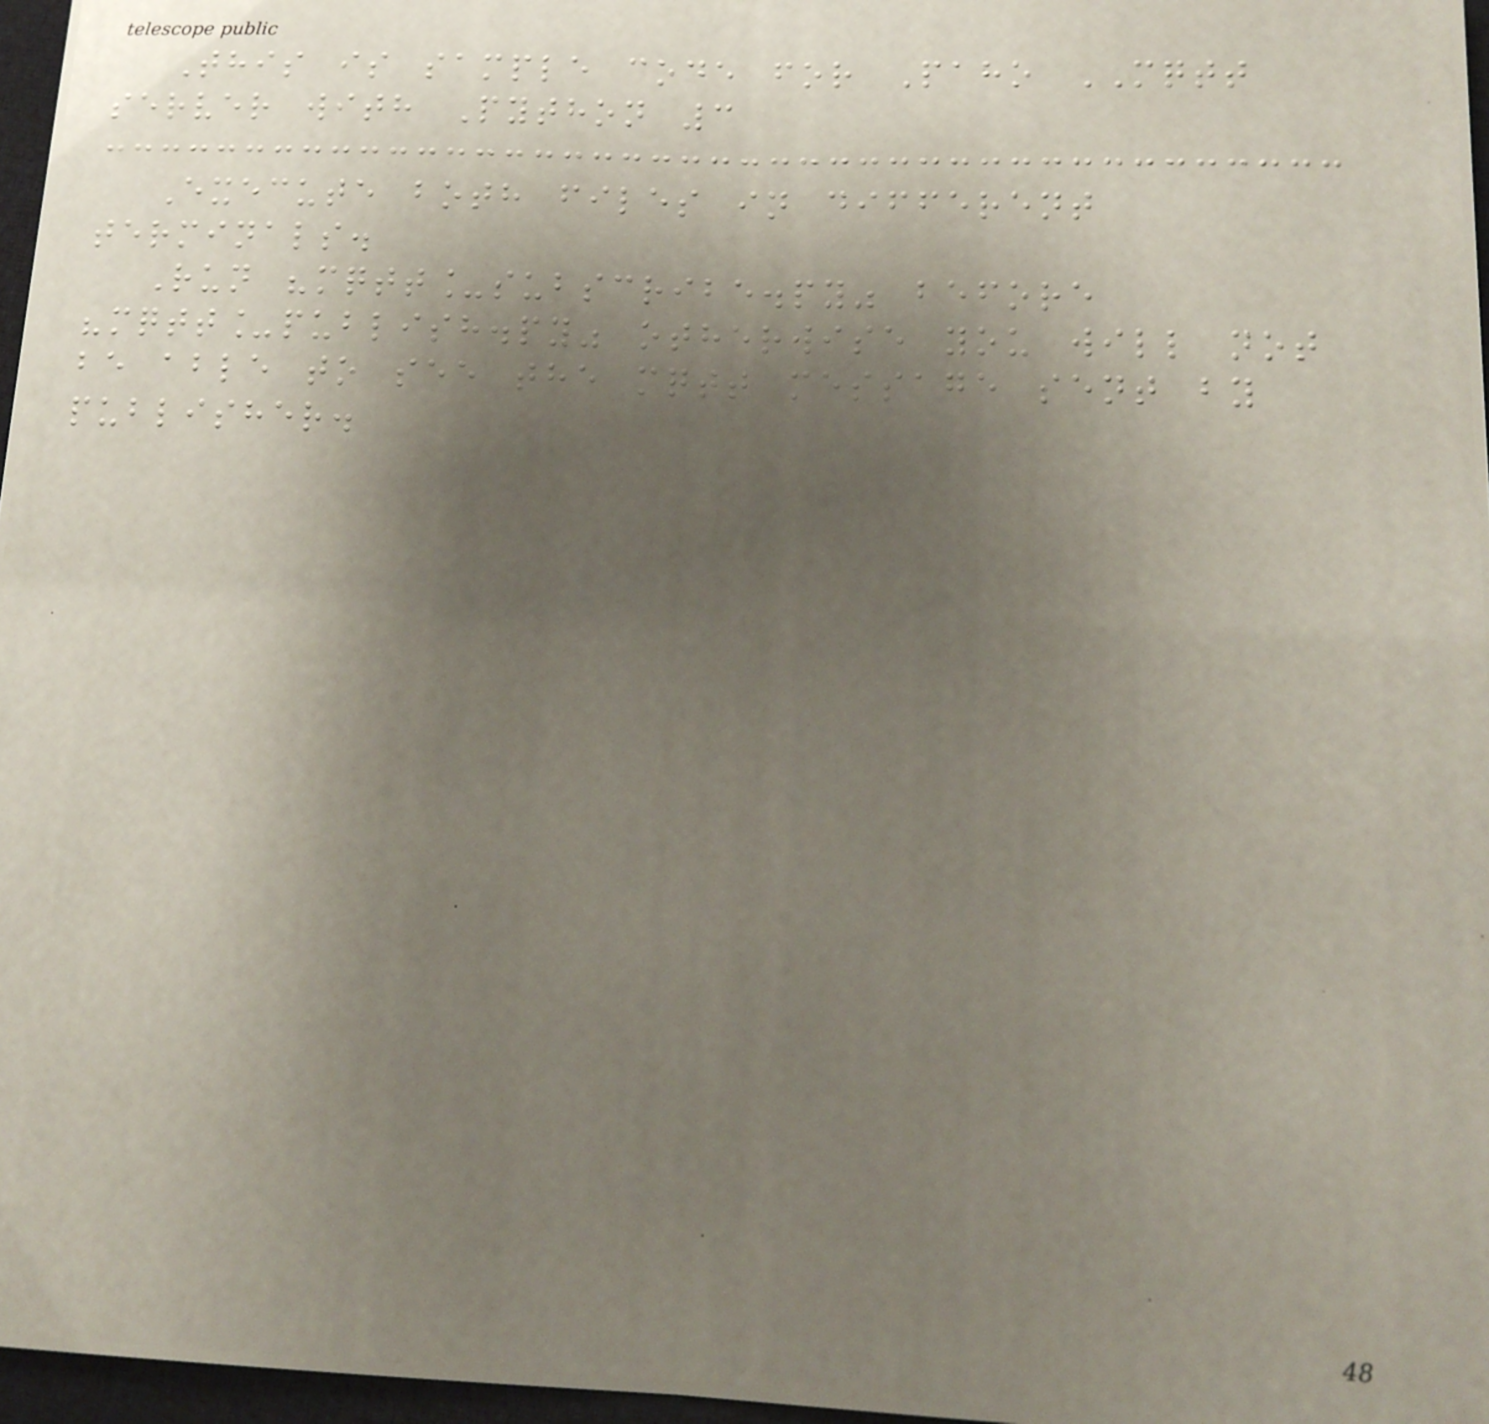This is sample code for Paho MQTT
server with Python 3
Execute both files in different
terminals.
Run "mqtt_subscribe.py" before
"mqtt_publish.py" otherwise you will not
be able to see the mqtt message sent by
publisher.
